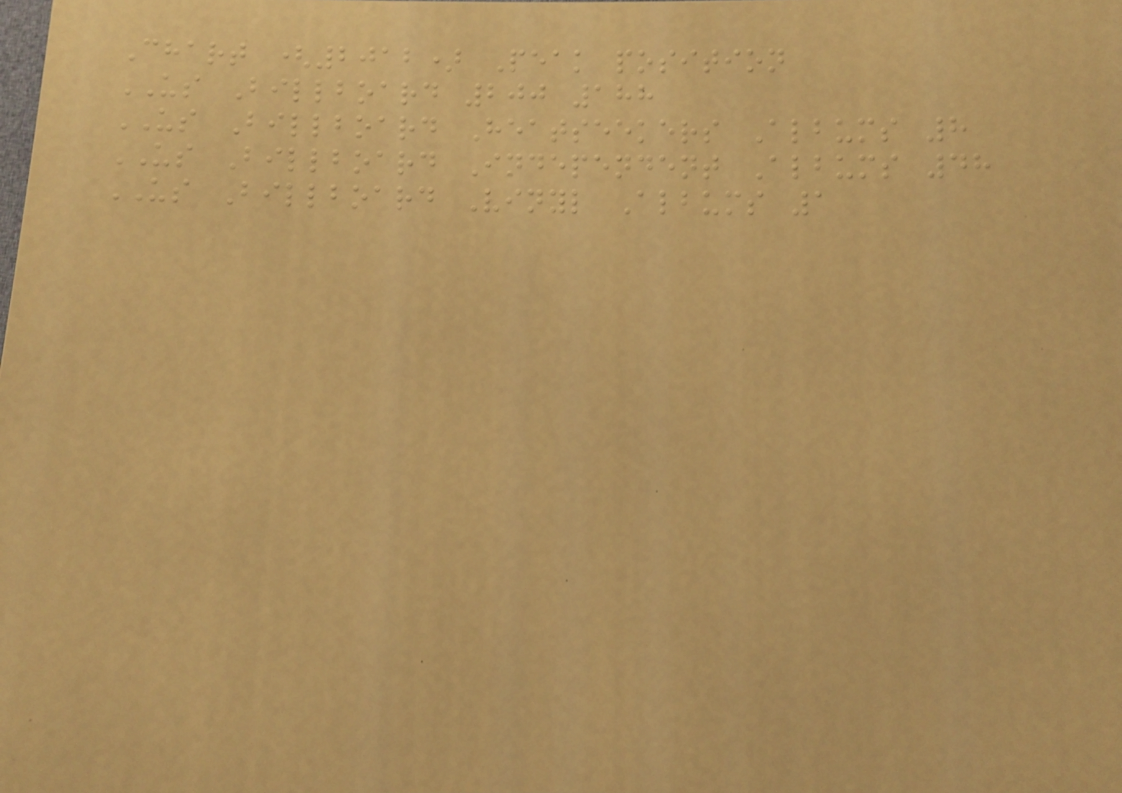Chart (2012) Peak position
US Billboard 200 188
US Billboard Heatseekers Albums 8
US Billboard Independent Albums 48
US Billboard Vinyl Albums 1
